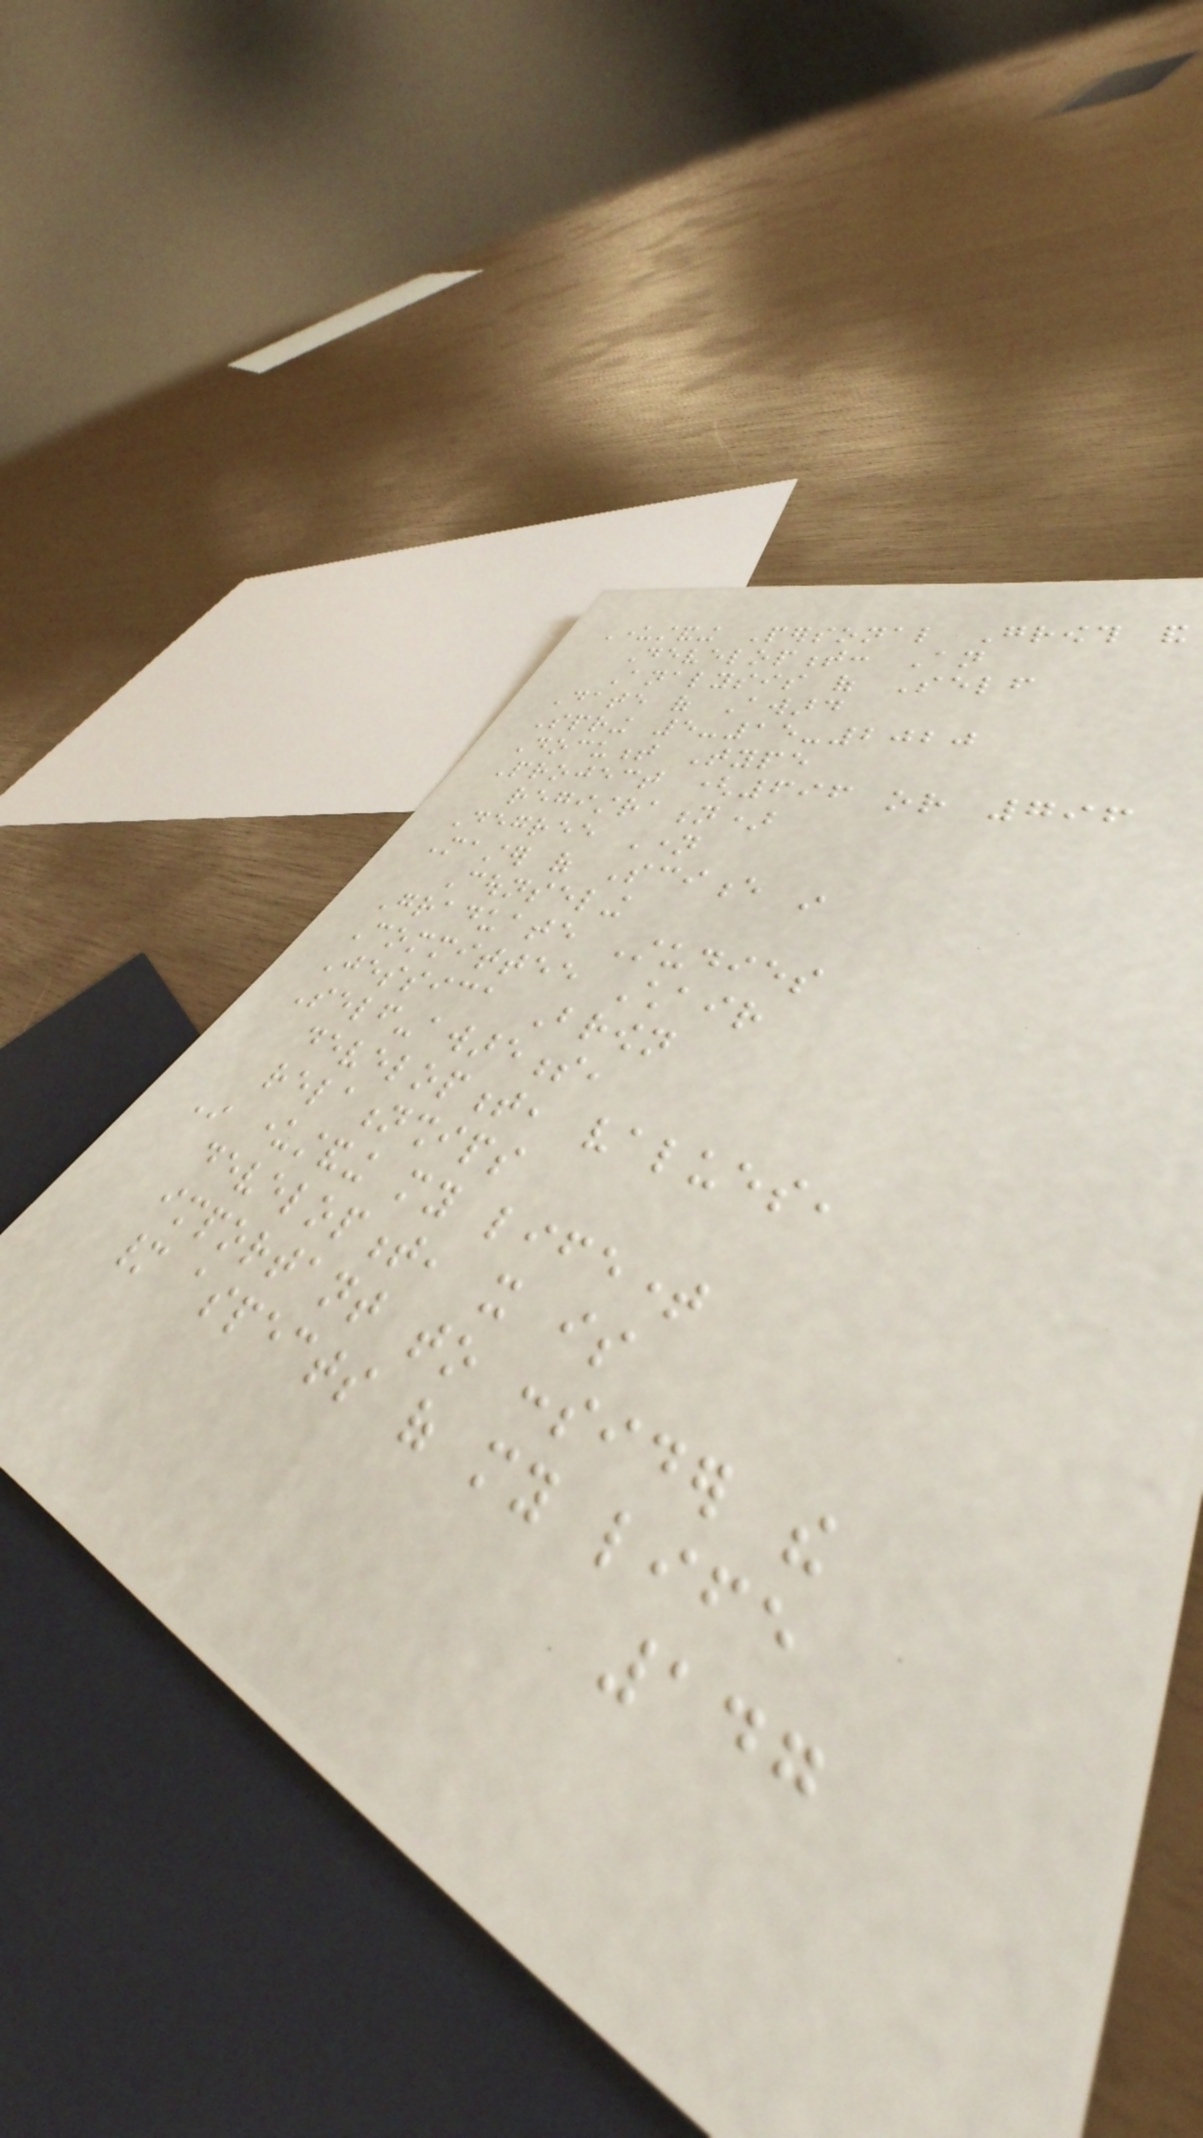Understanding Personal Growth and
Development: An
Analysis of Self
Date of Award
Spring 5-15-2020
Document Type
Project (696 or 796
registration)
Degree Name
Master of Science in
Counseling
Graduate Studies
Committee Chair
Jessica Brown
Self-awareness,
development, values,
relationships
In understanding my lifetime
development, it is
important to consider the
many aspects of my life
147
